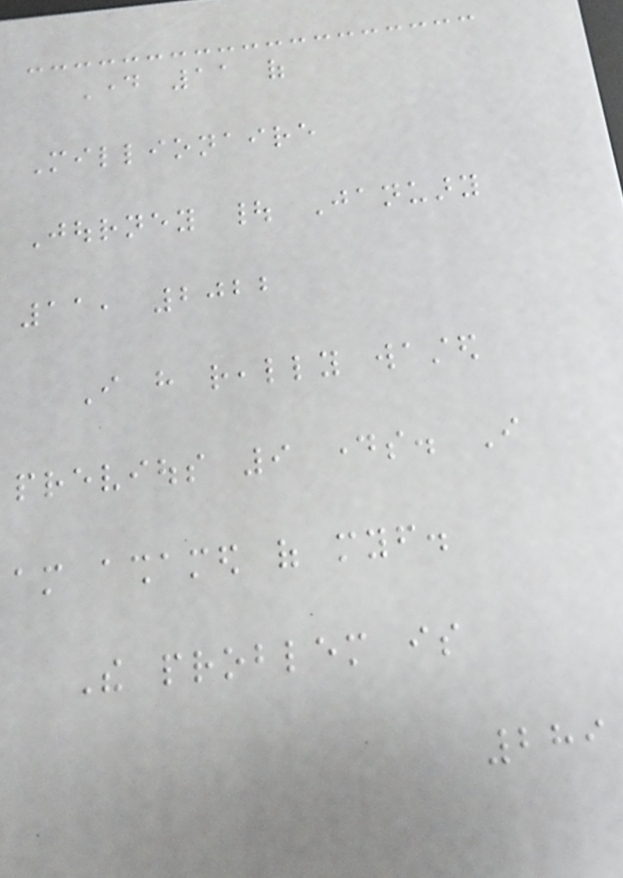Day 11 of
Millionaire
Journey | January
11, 2022
I have really wasted
previous 9 days. I
am ashamed of myself.
The problem is
289
